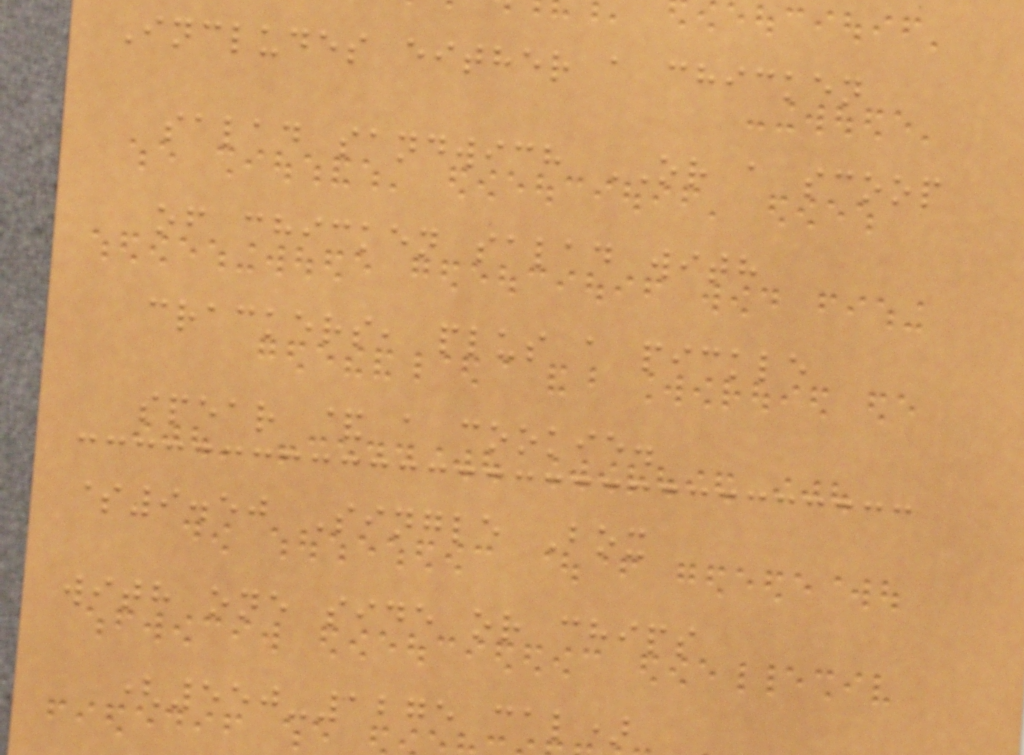Includes either a chicken
salad sandwich OR a scoop
of chicken salad with
crackers, plus a pickle
spear & a cookie.
$9.50 Single Box
with one side or chips
(550-1275 cal)
